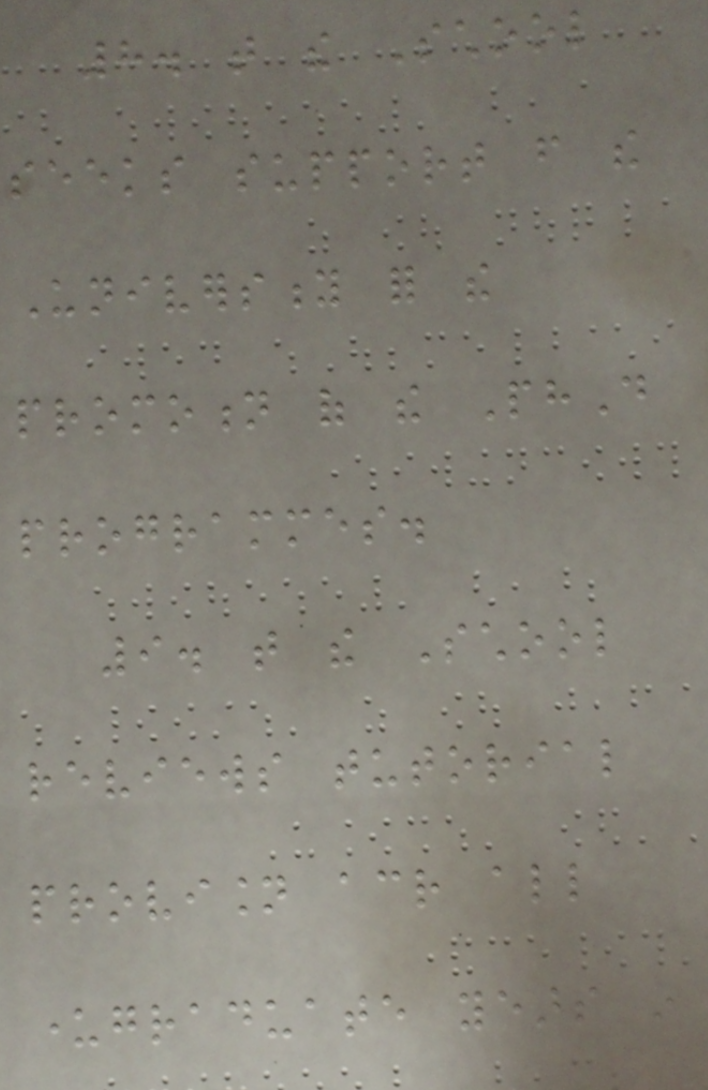8. that the School
seeks support from the
University for the
promotion of the PhD
programmes.
9. that the School
reviews tutorial
provision across all
undergraduate years in
